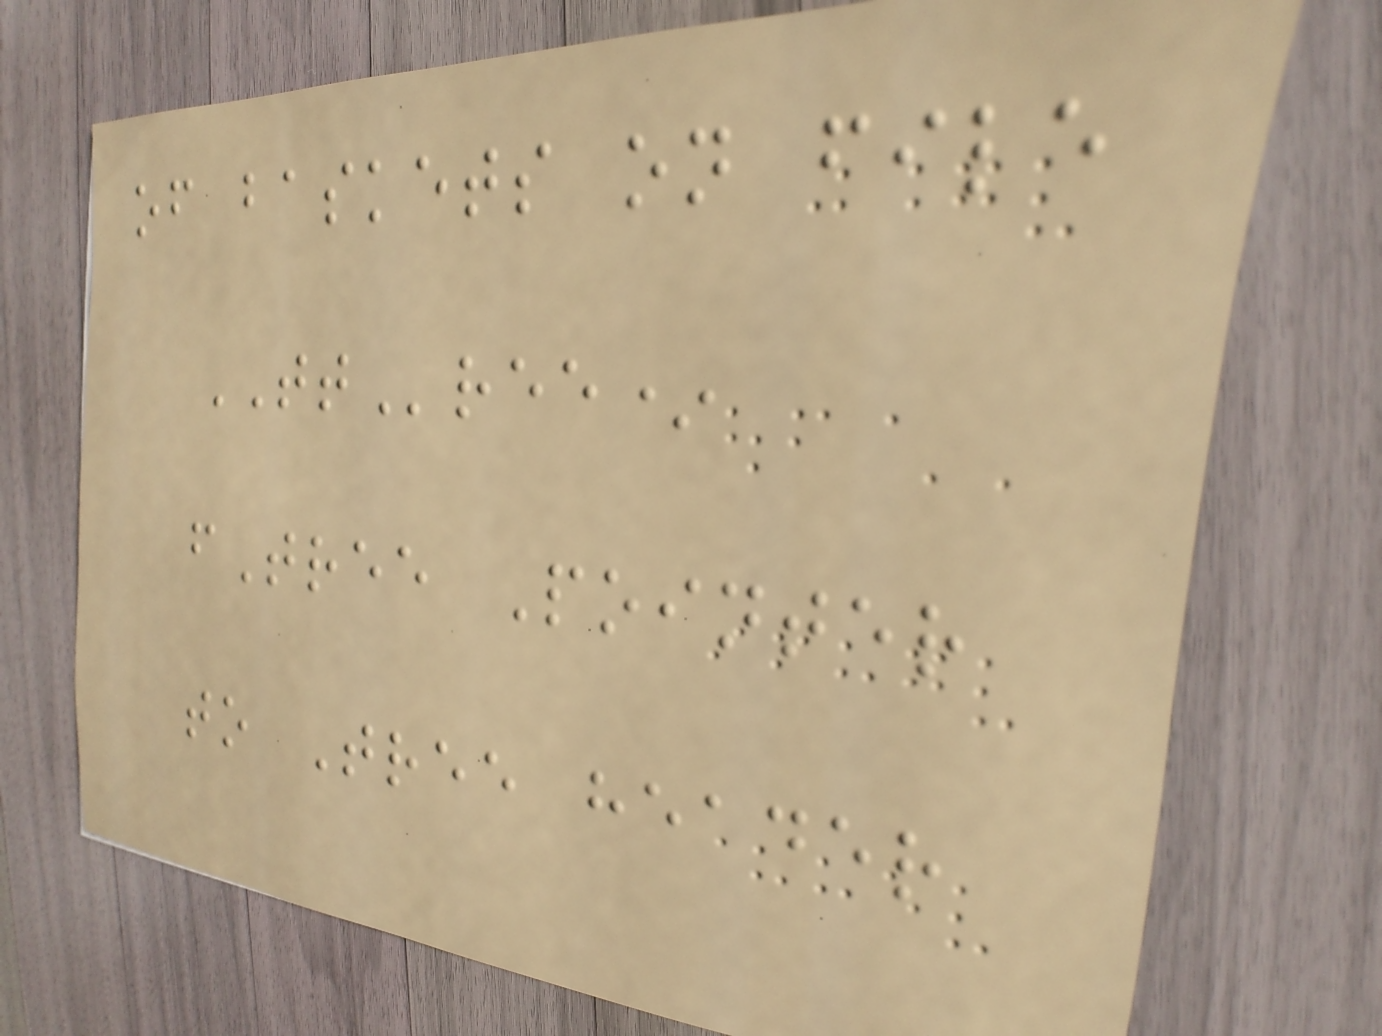of baskets on file
TTree*
fTree Pointer
to Tree header
